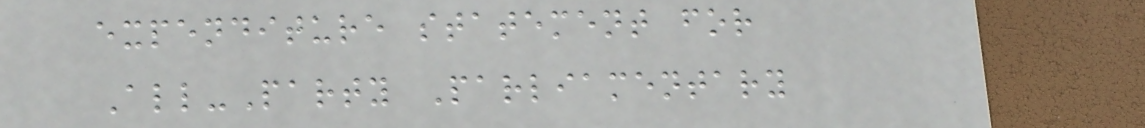expenditure statement for
All-Party Parliamentary
